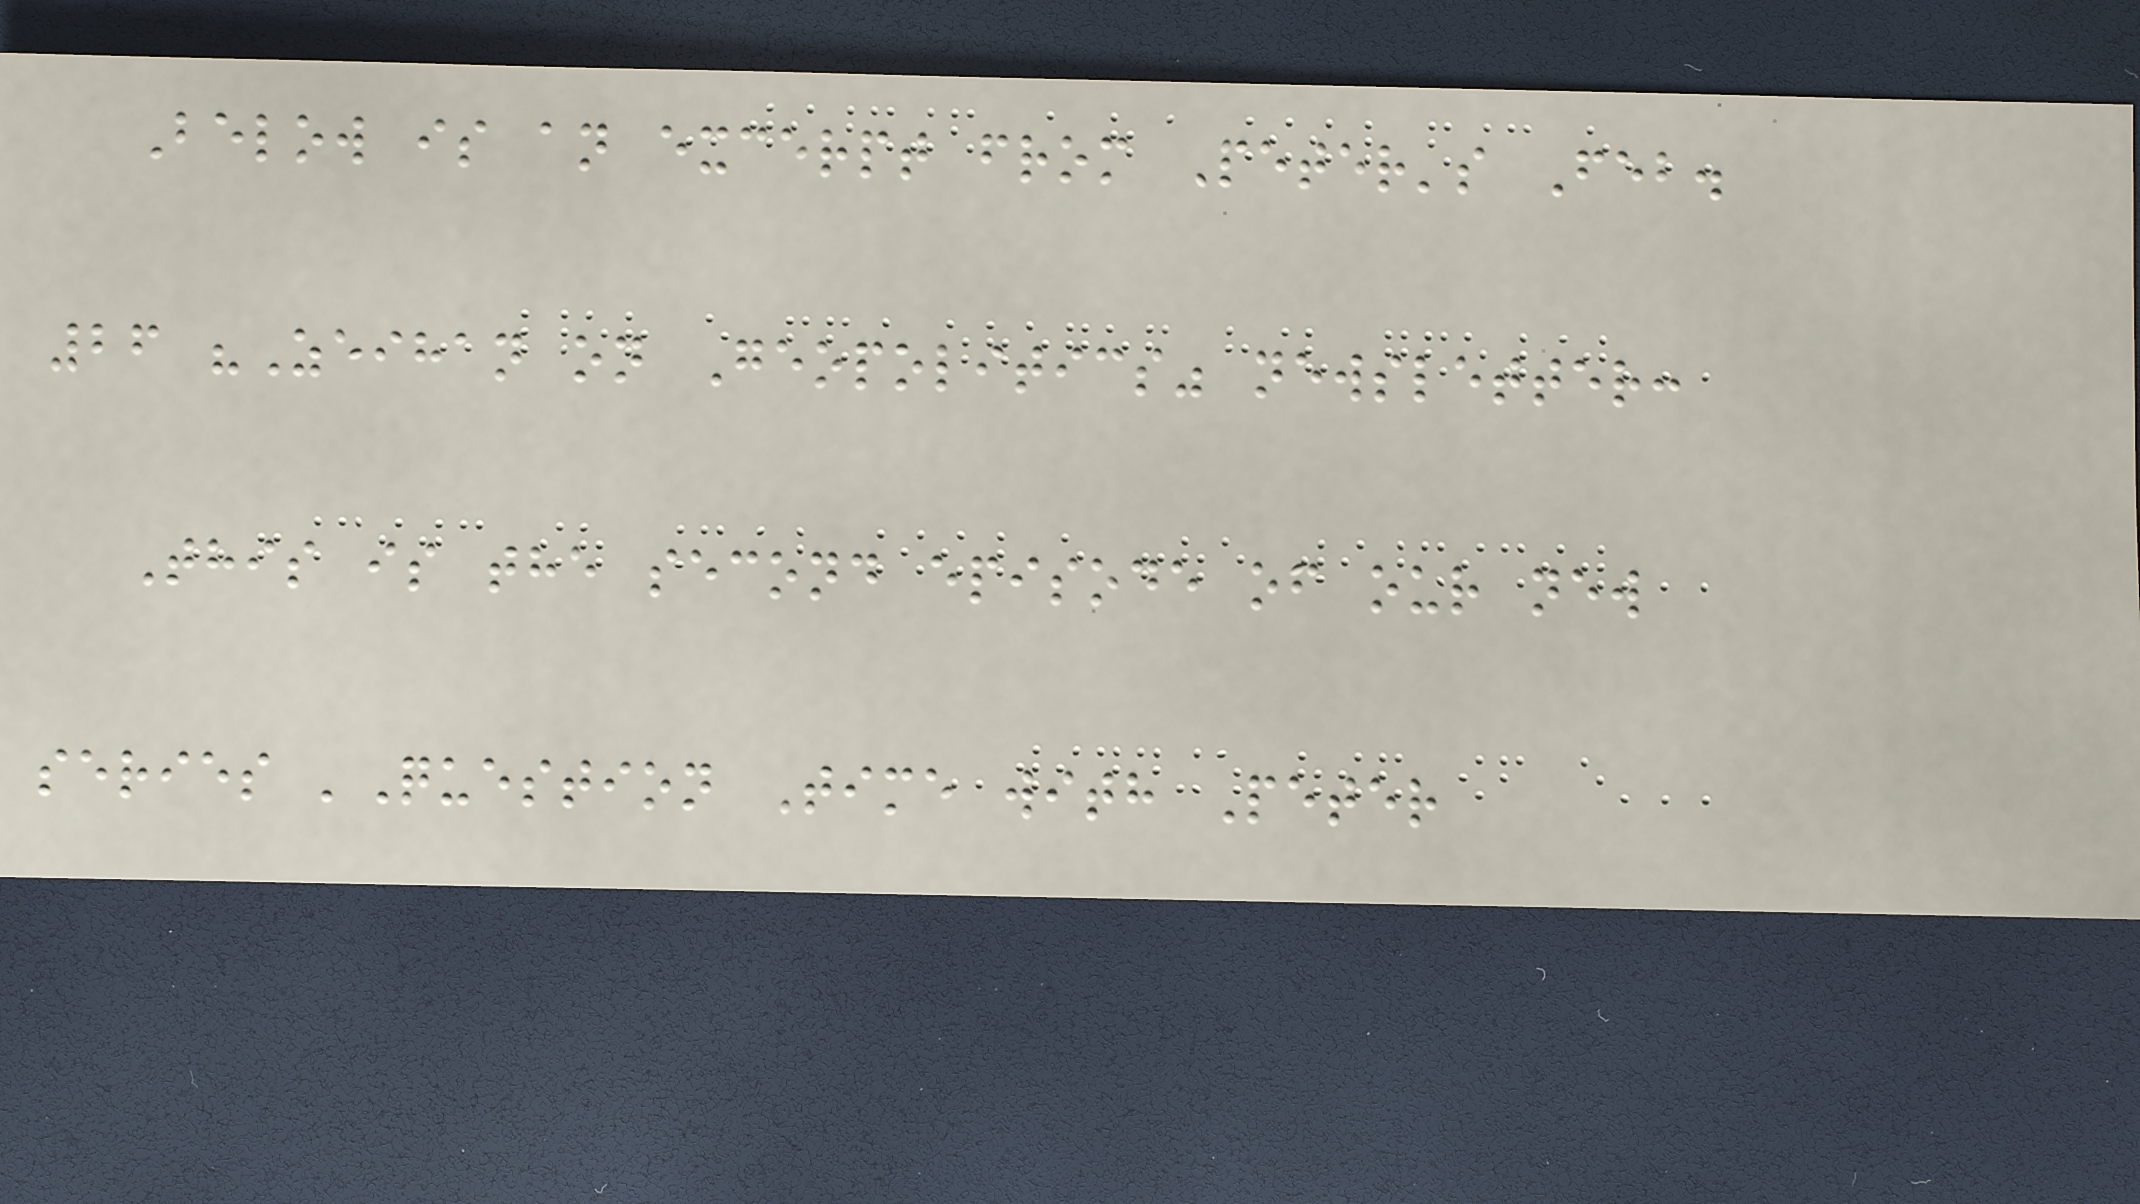Below is an excerpt from Peter's Feb.
26 "Zeihan on Geopolitics" newsletter:
This is the second episode of our new
series 'Question Time with Peter
